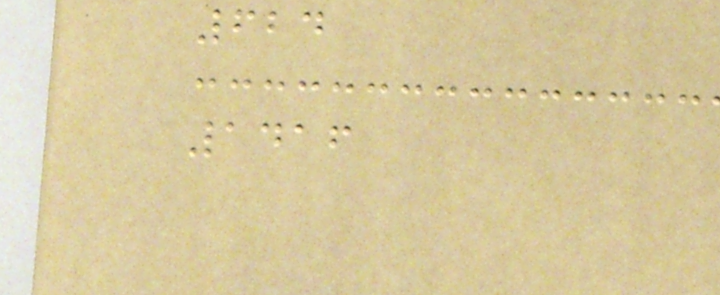624
1416
